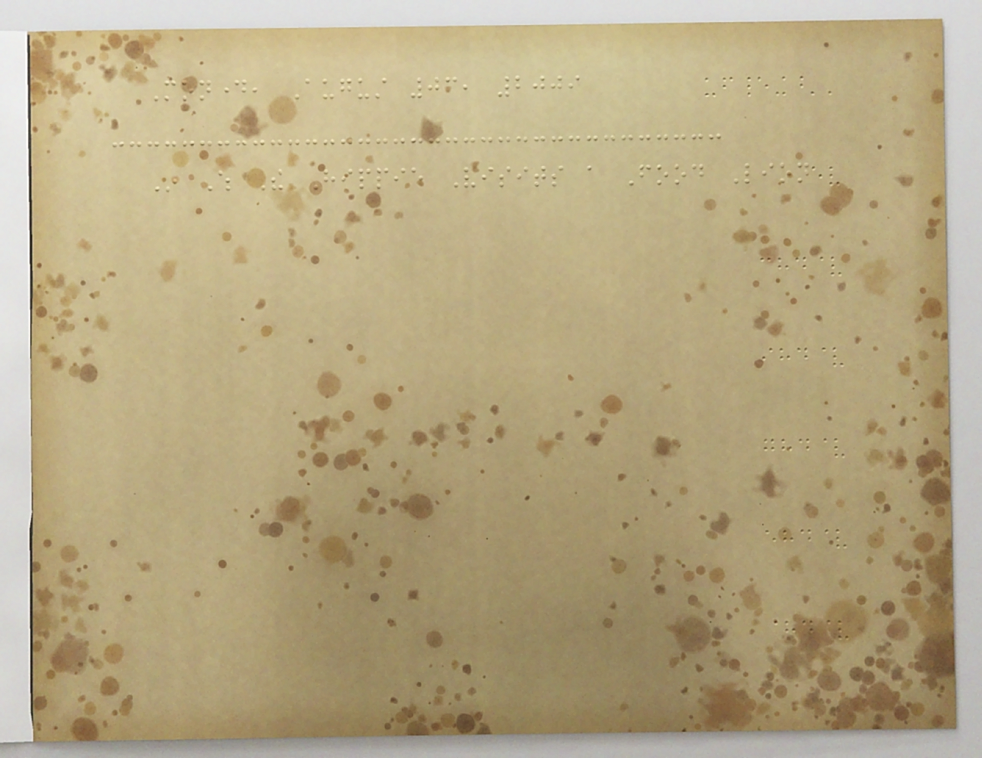Monday, August 03, 2009
In Which The Hippie Visits a Food Lion
